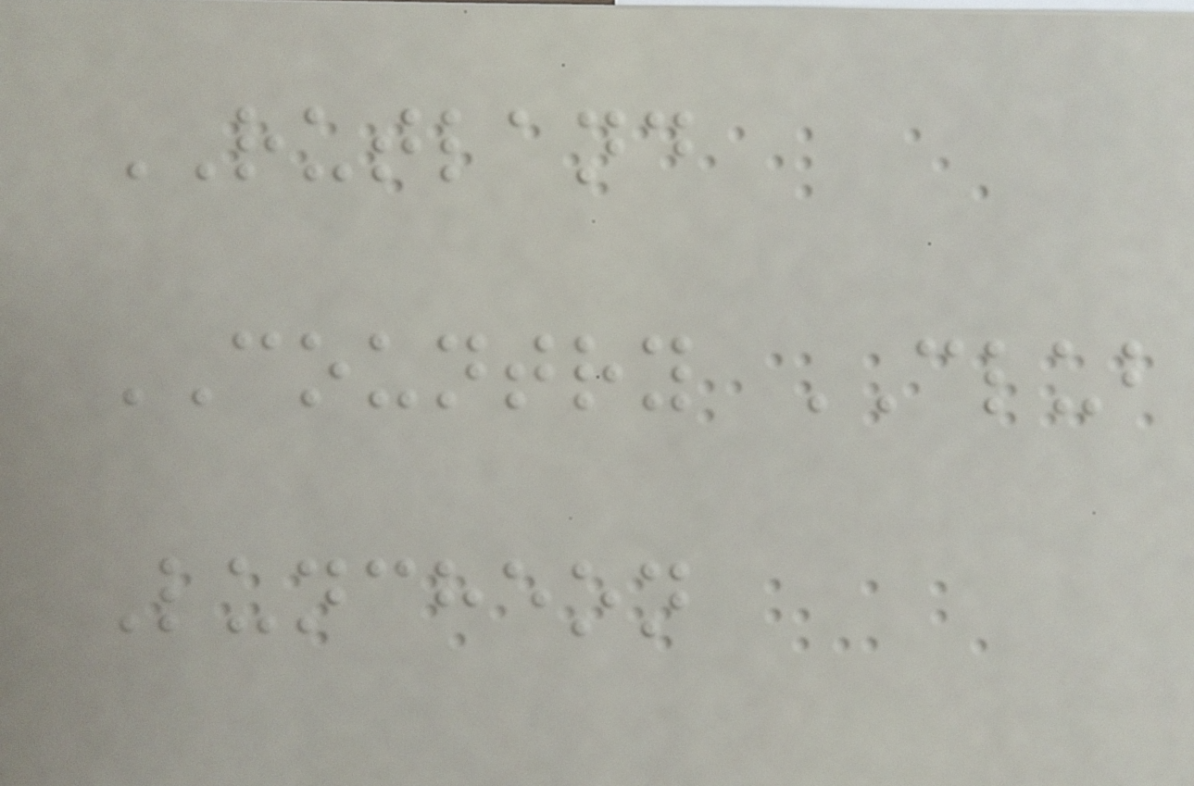RUTLAND
COUNTRY CLUB
Luncheon
